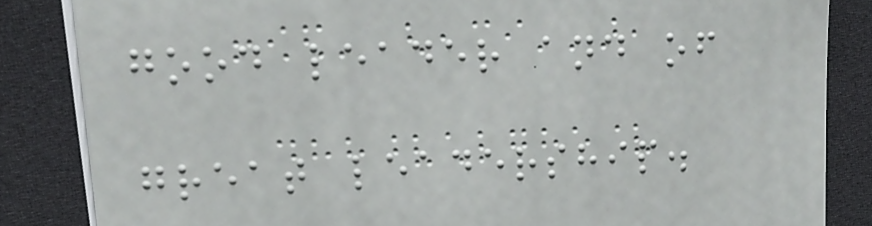good leader and of
great leadership.
